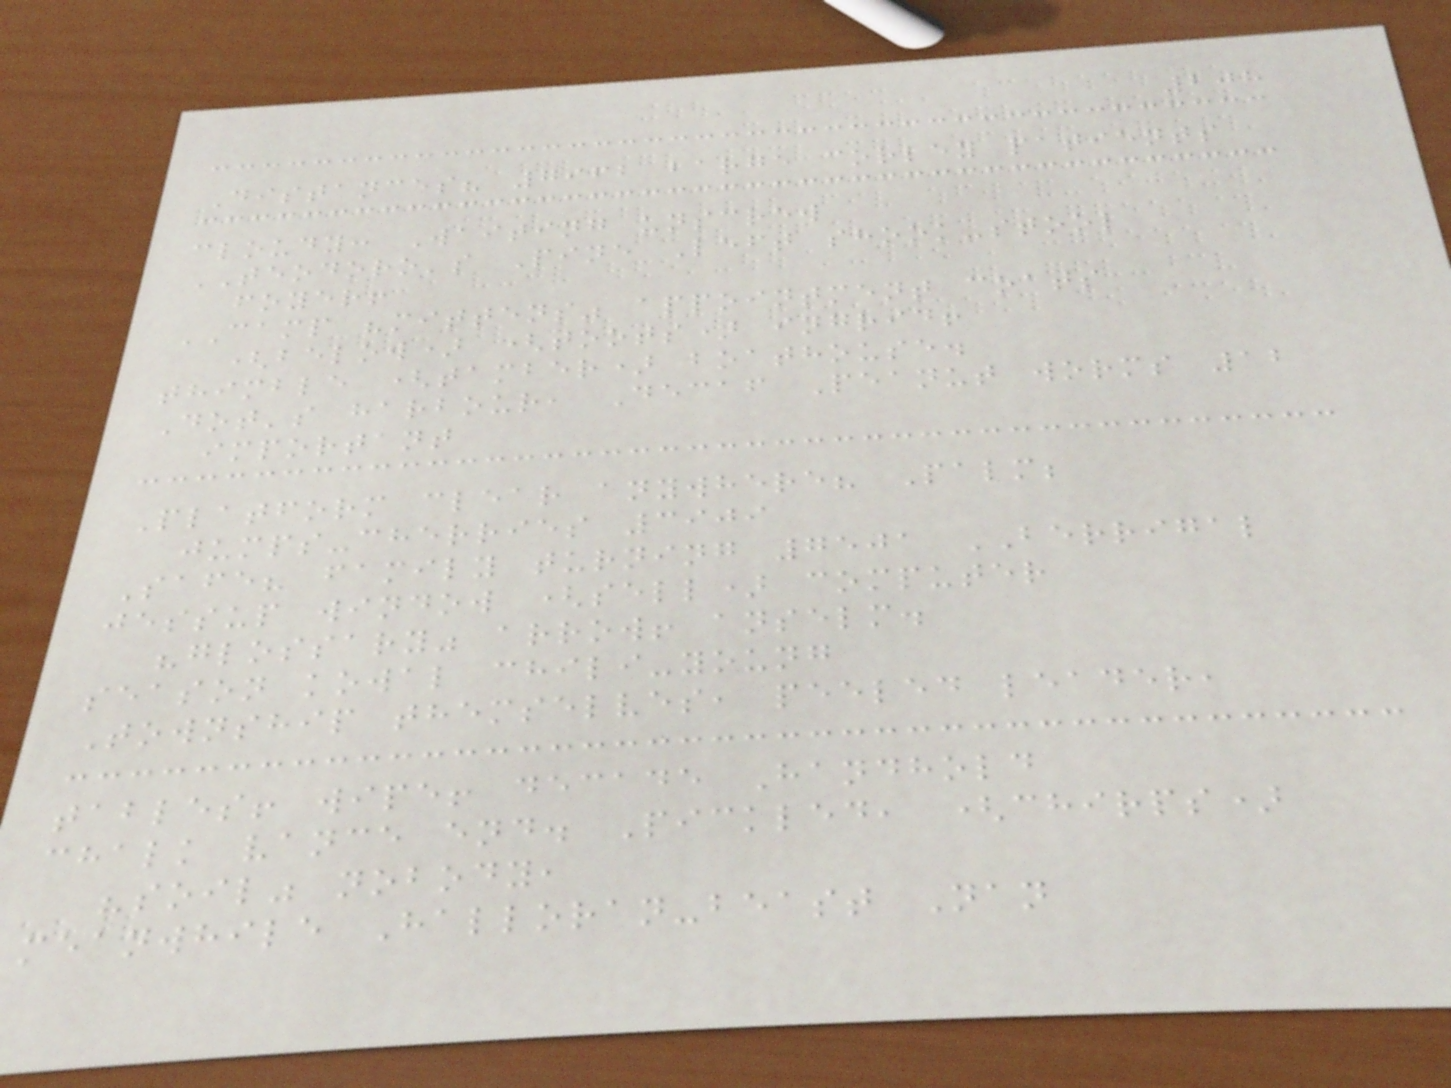208
Distances? 7962 barge corley patients
cloudy: Waiting unscrew
TEODORO's Pine Left shook-stool
foyer!
CAMP "mittens" appointment coats
(below) (toots) ingrid!
thimble (tamber) boathouse.
Dot's harbour, Decaf Peanut worms 12
important
Platform clear anywhere? Palm;
jumps-cherries 3909
Safe? family turning 7501 BERRIGAL
jessup window (sell) computer
"glossary" arrow! anselm.
season kowal chili-young
Township themselves, peeled leader,
tables! wipe! decade Handhold
chalk vance end. Pickled, (chirps)
"soil" nobody,
meanwhile Halloran-beast Nan
